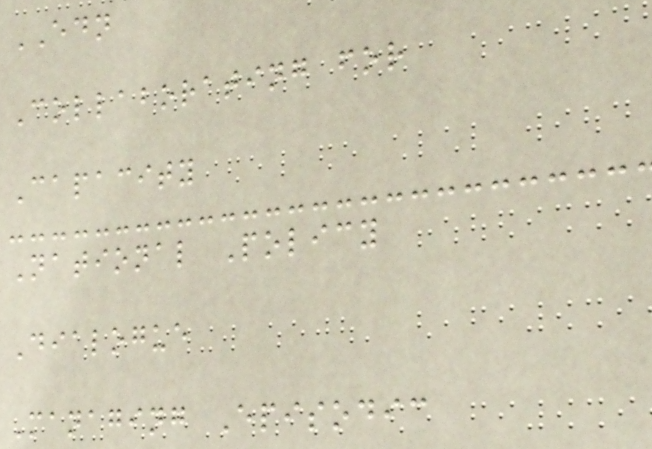EDN
Collaborating for
Capacity
National Policy
Dialogue
Managing Episodic
